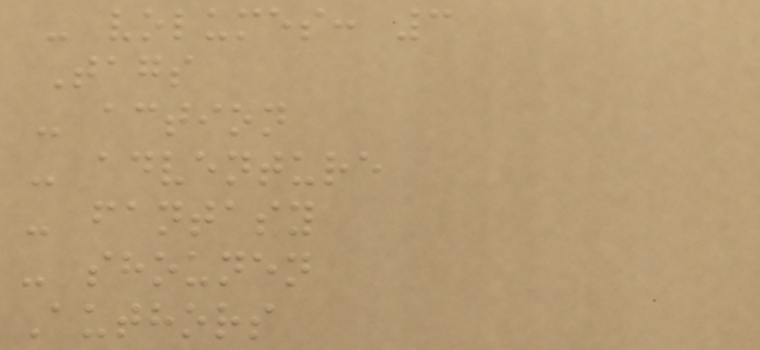- volumes: 3
Tags
- action
- adventure
- fantasy
- shounen
Authors
